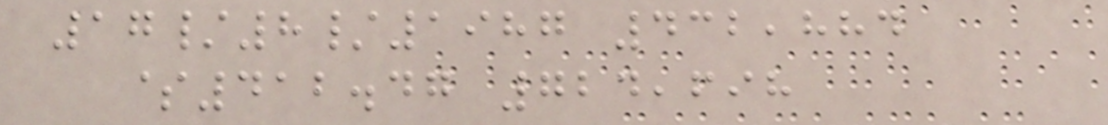17/8/1987 432,884
$412.47 724,698
